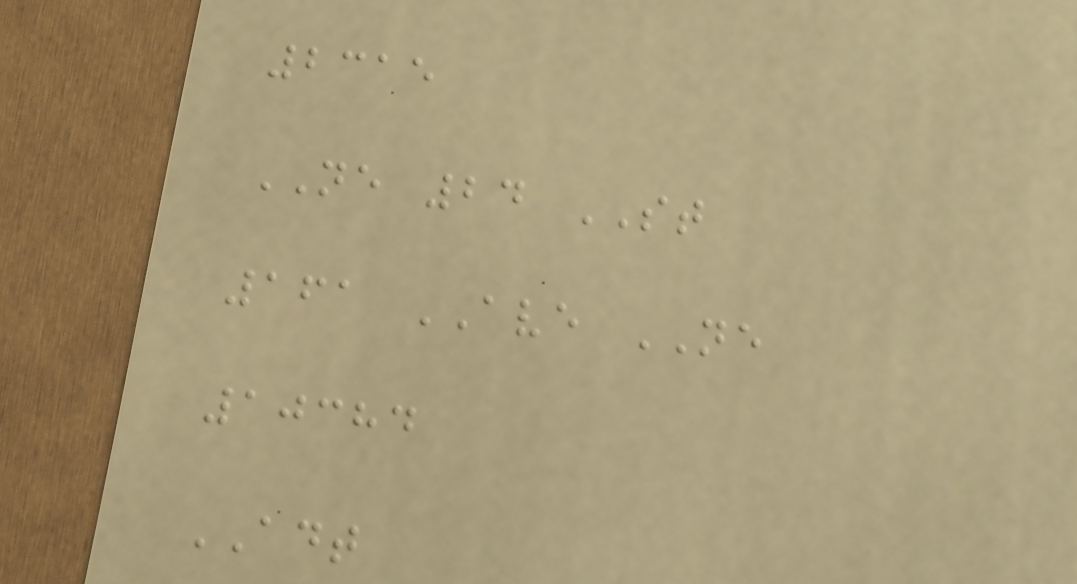2315
NE 24 ST
161 AVE NE
10384
ADT
